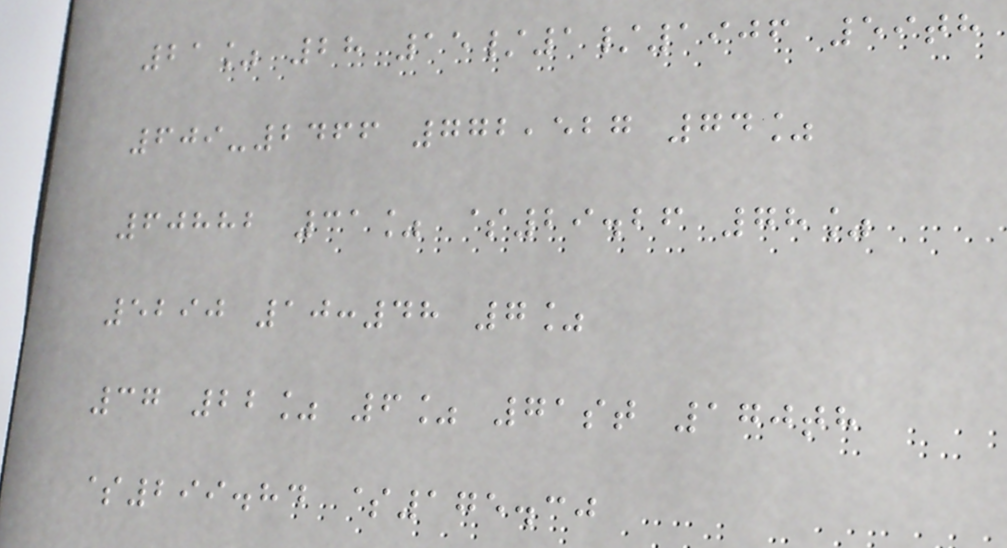21% 28 15/1/1906 59th
609-2466 772,527 74%
60882 31% $29.26 78%
5290 10:48 7%
37 22% 6% 71st 170th
$299.84 $175.30
